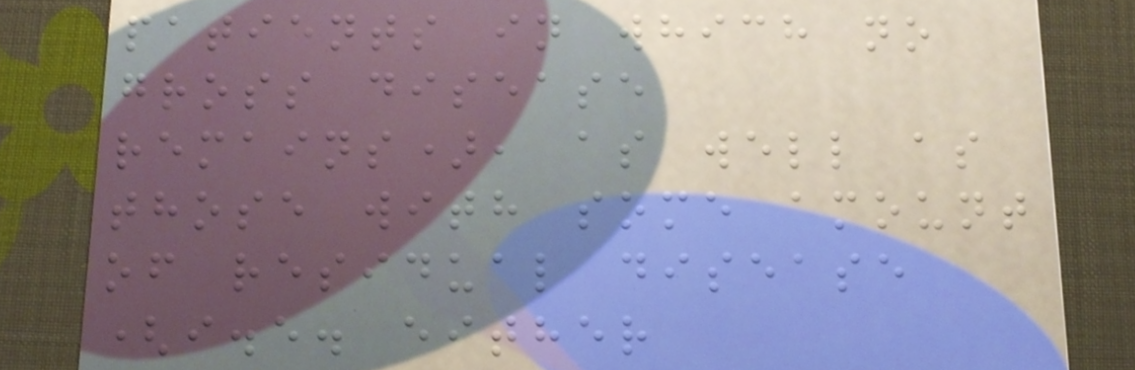patients in which no
gross disease
remains), as well as
those with some amount
of residual disease
(i.e. either
